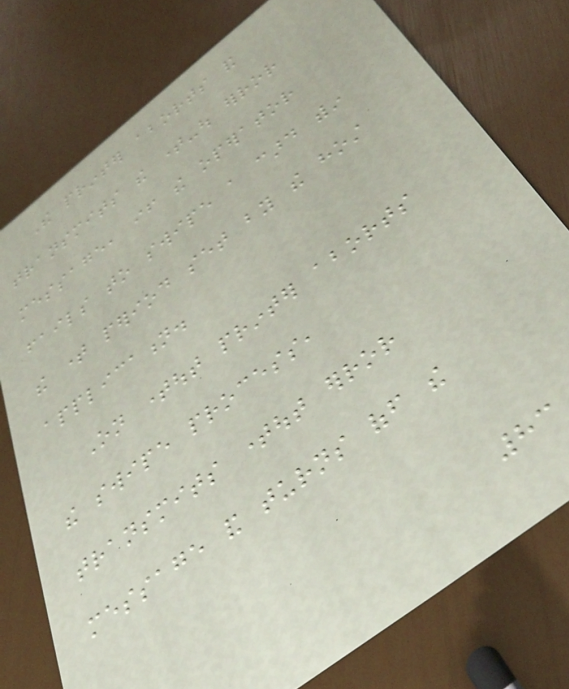The printer aborts and
transmits the time-out error
message, if the operator
fails to swipe a card within
the time period set by the host
application.
On timeout printer aborts
the swipe process,
transmits timeout error
message and turns off the
83
